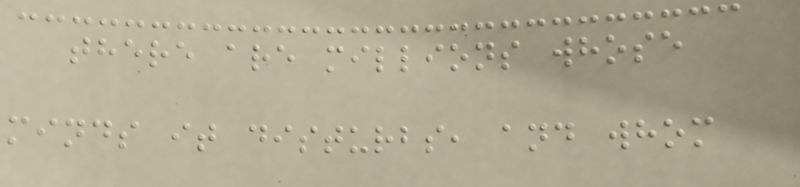there are millions whose
minds it disturbs, and whom
